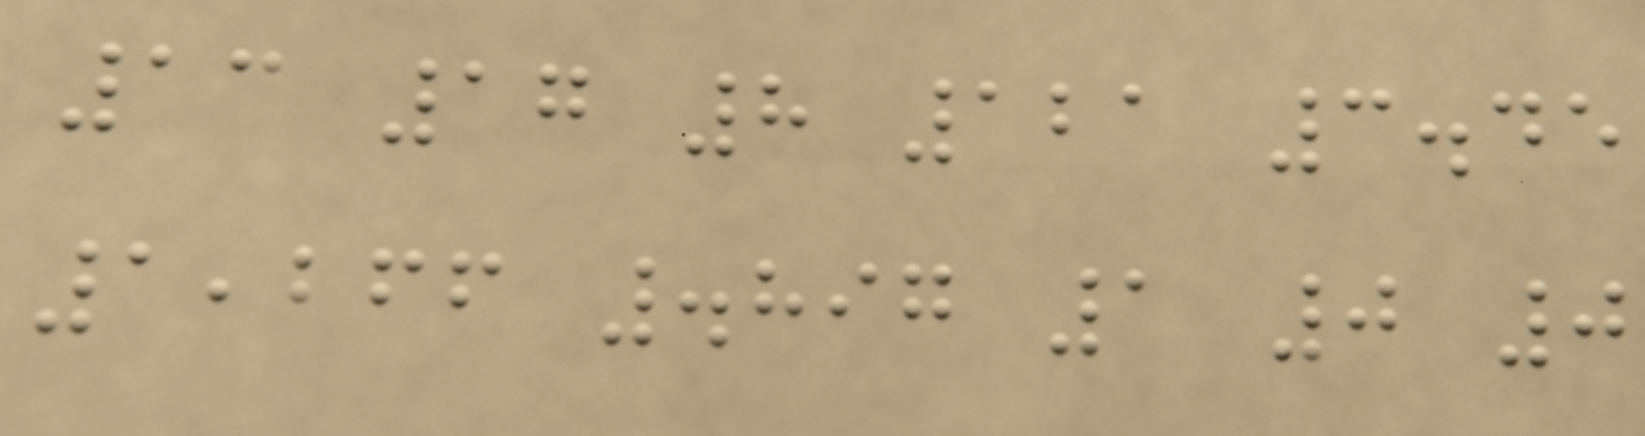13 17 8 121 3.45
1,266 .897 1 0 0
